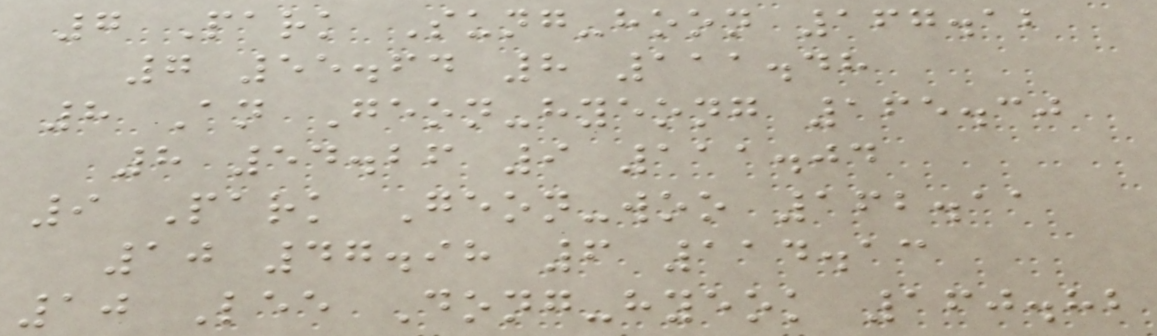7 Park Sung-hoon 167.12
7 55.64 8 111.48
8 An Geon-hyeong 165.30
8 54.26 9 111.04
9 Park Geon-woo 162.11
10 47.98 6 114.13
10 Lee Dong-hyeok 160.82
